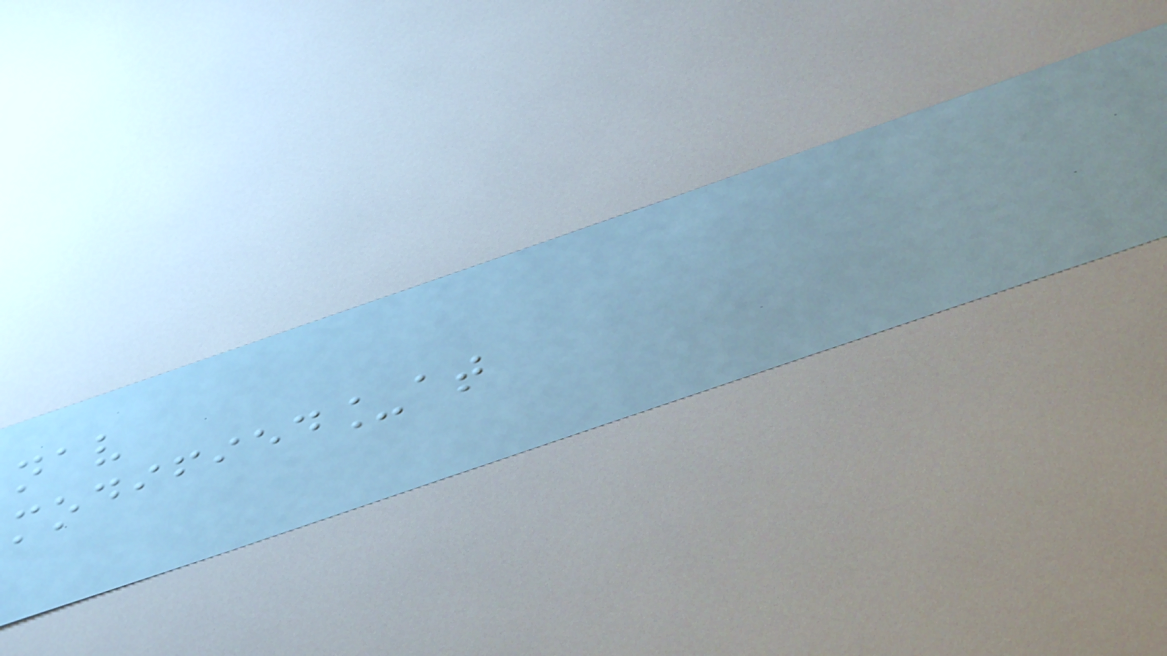nav
modified_at
